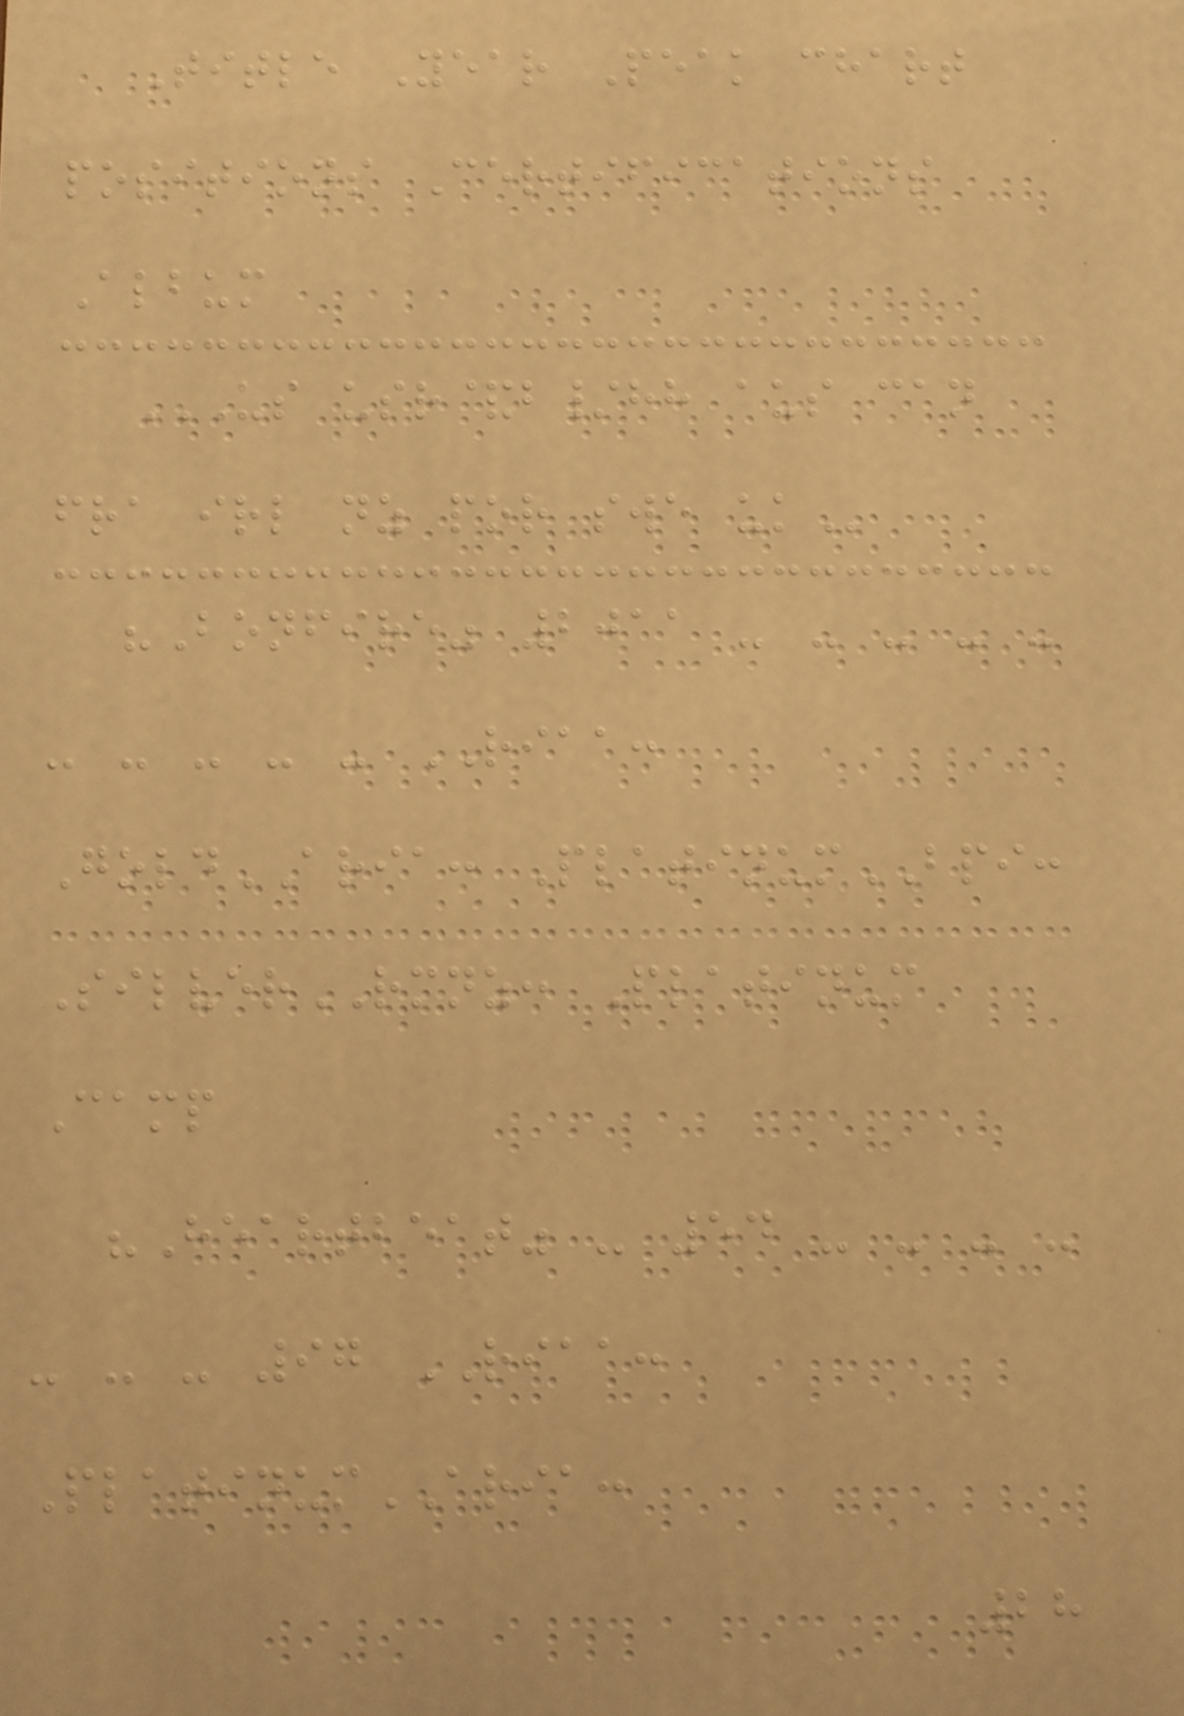Title Year Peak chart
positions Certifications
Album
US USR&B/HH AUS CAN
FRA IRL NZ POR SWE UK
"Bonfire" 2011 - - - - -
- - - - - RIAA:
GoldARIA: PlatinumBPI:
SilverRMNZ: Platinum
Camp
"Heartbeat" - 54 - - - -
- - - 97 RIAA:
PlatinumARIA:
28
